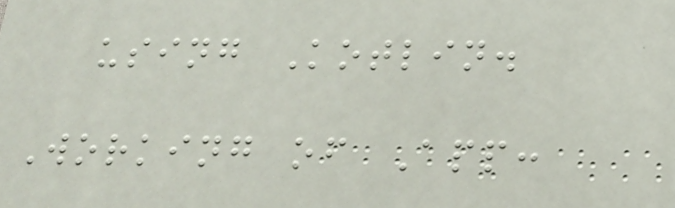using Kotlin.
Working of App:
